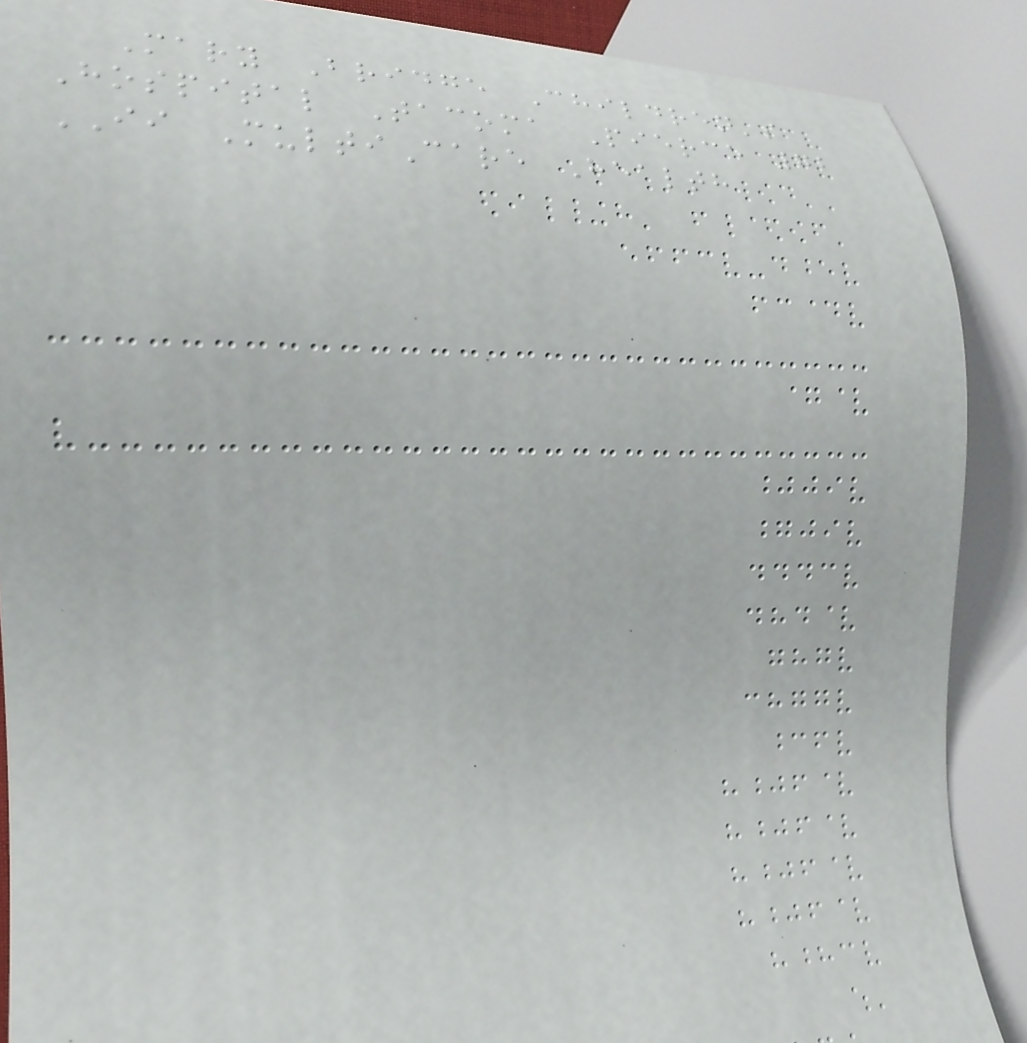Mary Bridge Children's
Hospital Tacoma Pierce 72
II MultiCare Health
